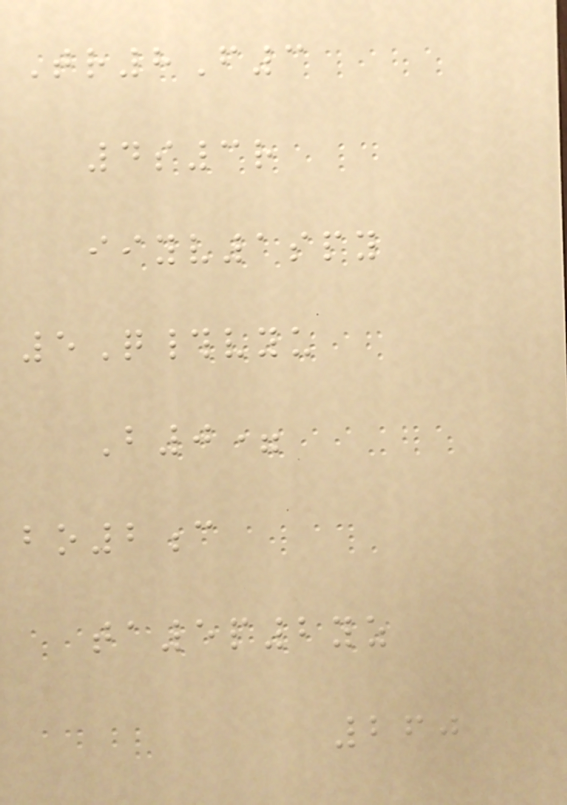Tr8F3
4s3r
iiyv1spy
5Q#vyu
B0=
bo2c
ta5p2yz
260
